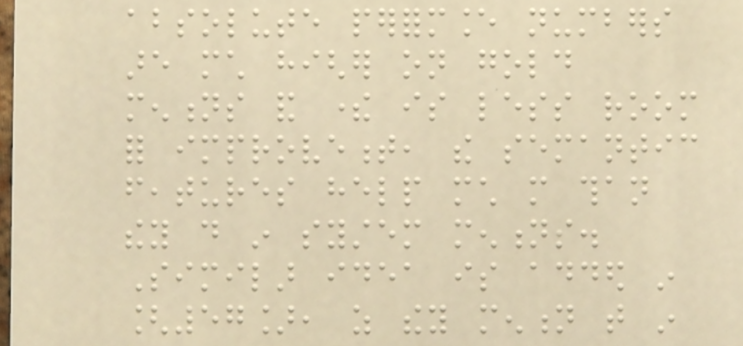absolute performance numbers
are much higher on gold
mentions and there is less room
for improvement, the semantic
features help much more than
they do in system mentions.
Similar idea is added in
[57], as they mention that in
